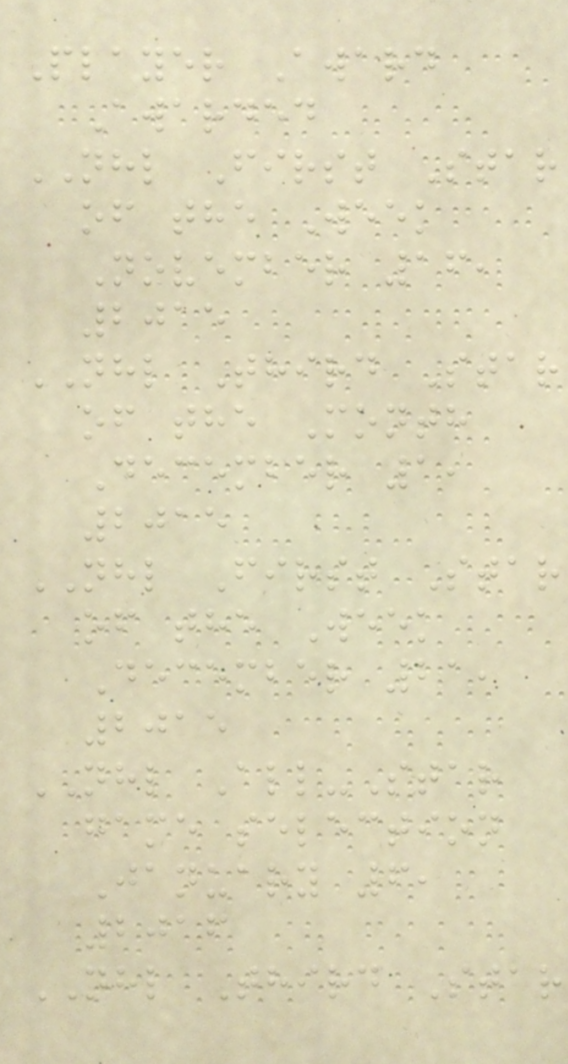Player Award
Awarded
NHL First Star
of the Week
November 16,
2015
NHL Third Star
of the Month
December 1,
2015
NHL First Star
of the Week
December 21,
2015
NHL All-Star
game selection
January 6,
2016
NHL Third Star
